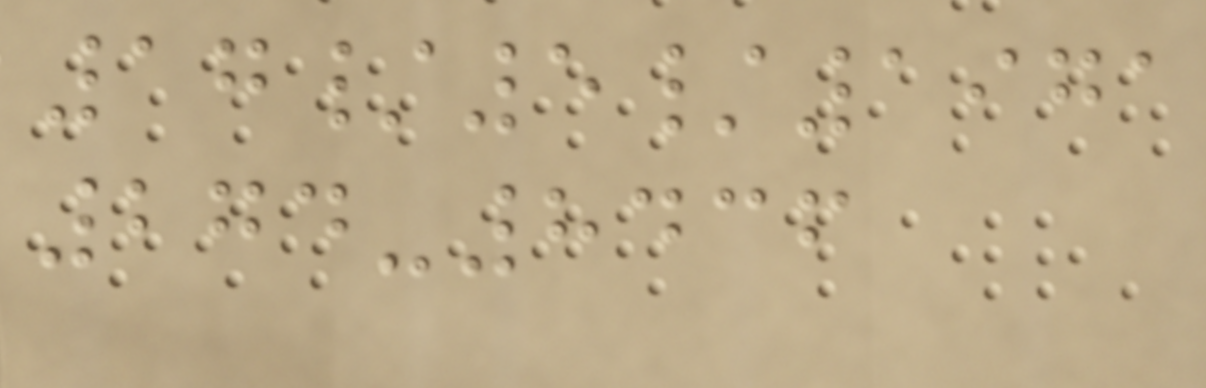17/5/1971
274-8436
